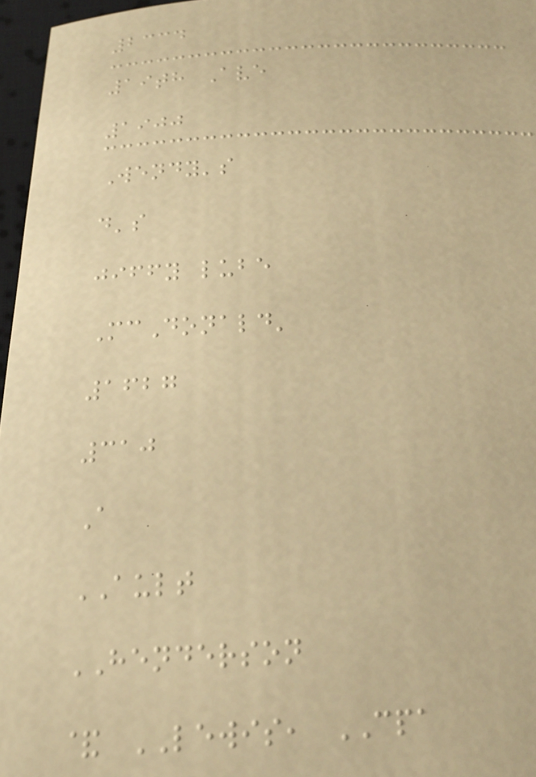2334
19th Ave
1900
Wendy's
d's
jiffy lube
McDonald'
1627
310
A
AULT
HENDERSON
& LEWIS, CPA
